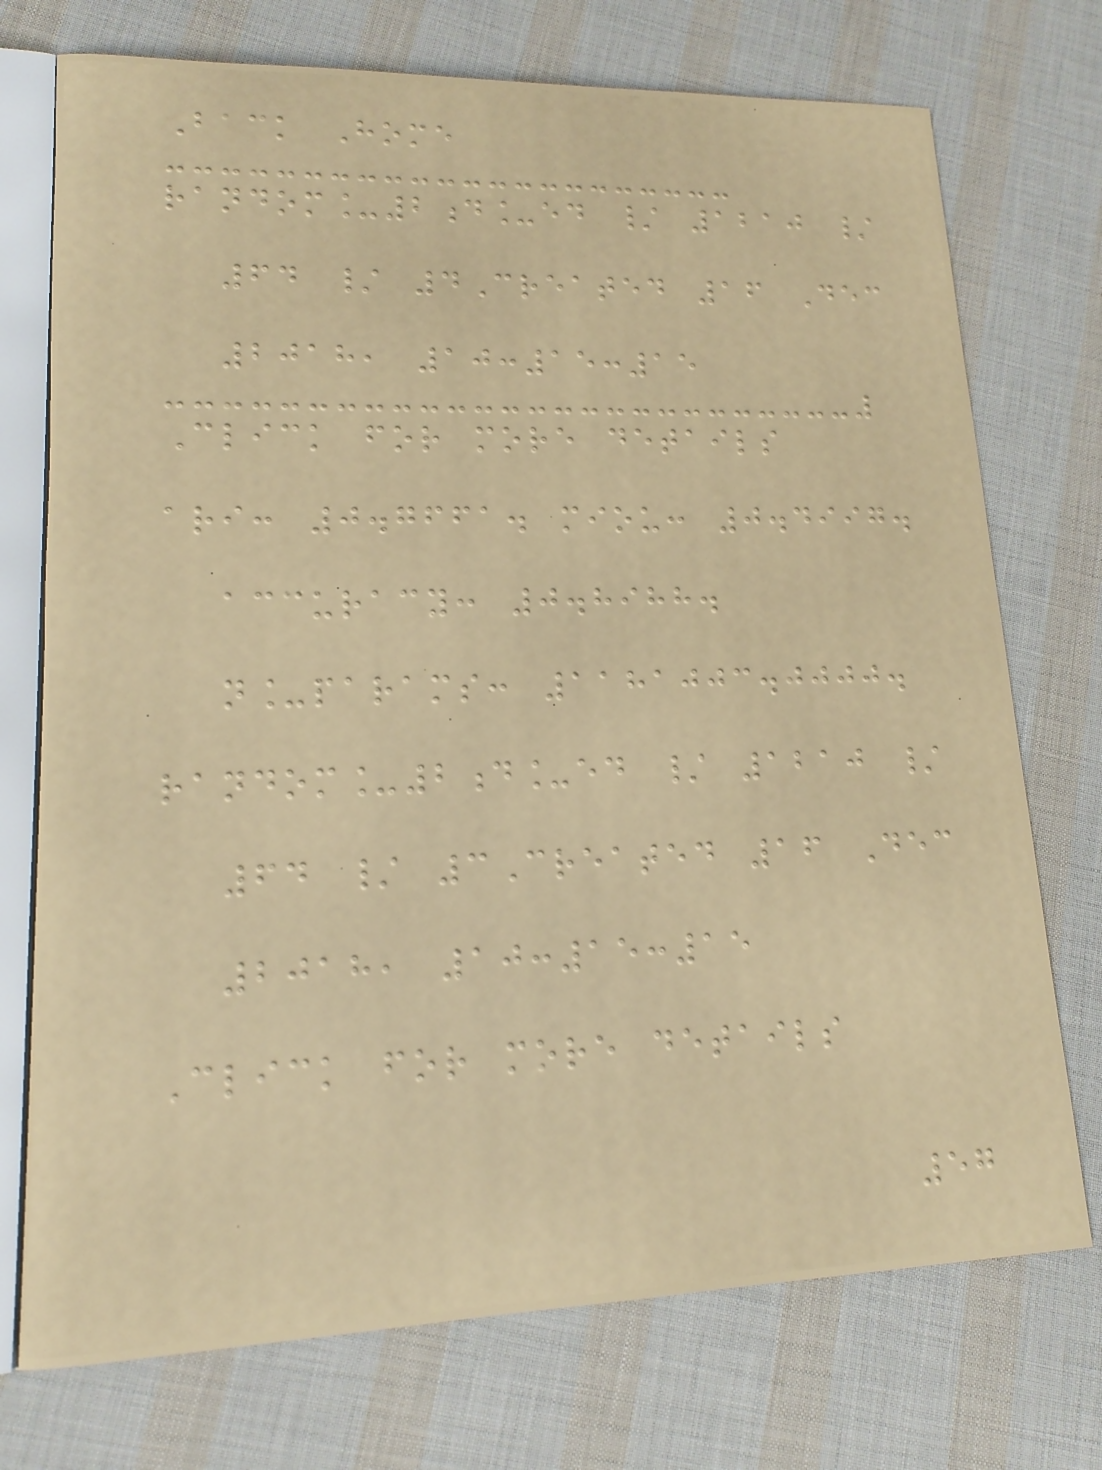Back Home
random_2d_ed / 1210 /
64 / 4Created 16 Dec
2018, 10:15:15
Click for more details
ari: 0.7661. miou: 0.4997.
accuracy: 0.8988.
n_params: 1181003.0000.
random_2d_ed / 1210 /
64 / 3Created 16 Dec
2018, 10:15:15
Click for more details
57
